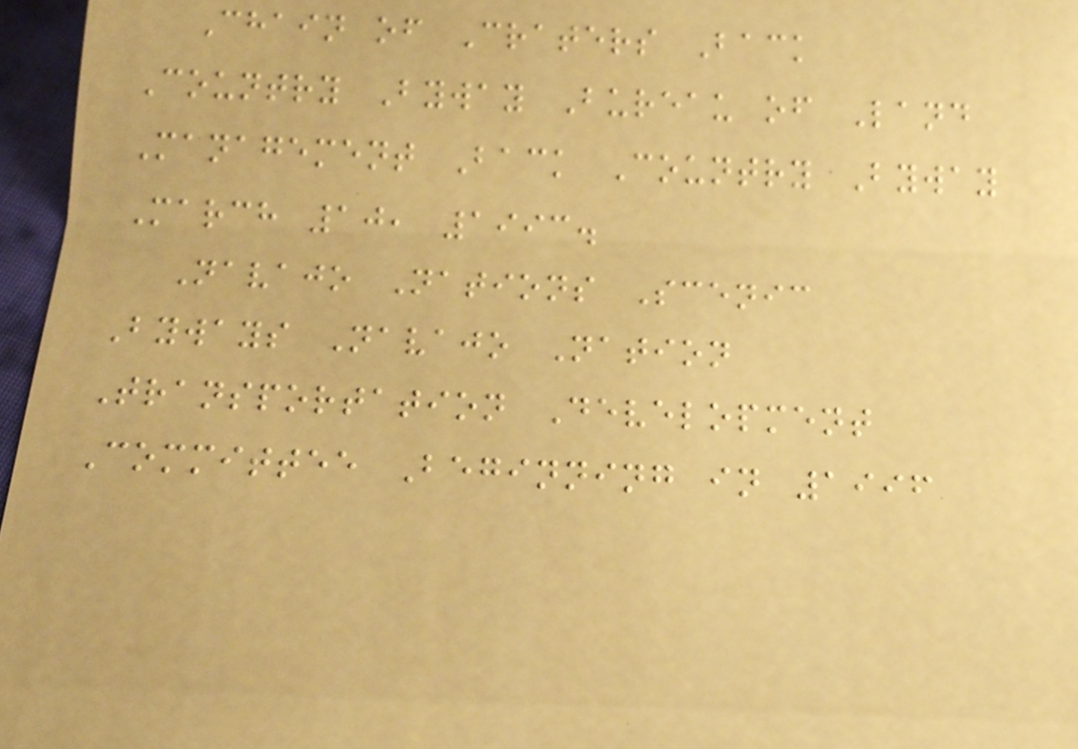Chain of Craters Back
Country Byway Bureau of Land
Management Back Country Byway
March 10, 1993.
Navajo Nations Scenic
Byways Navajo Nation
Transportation Development
Committee Beginning in 1996
